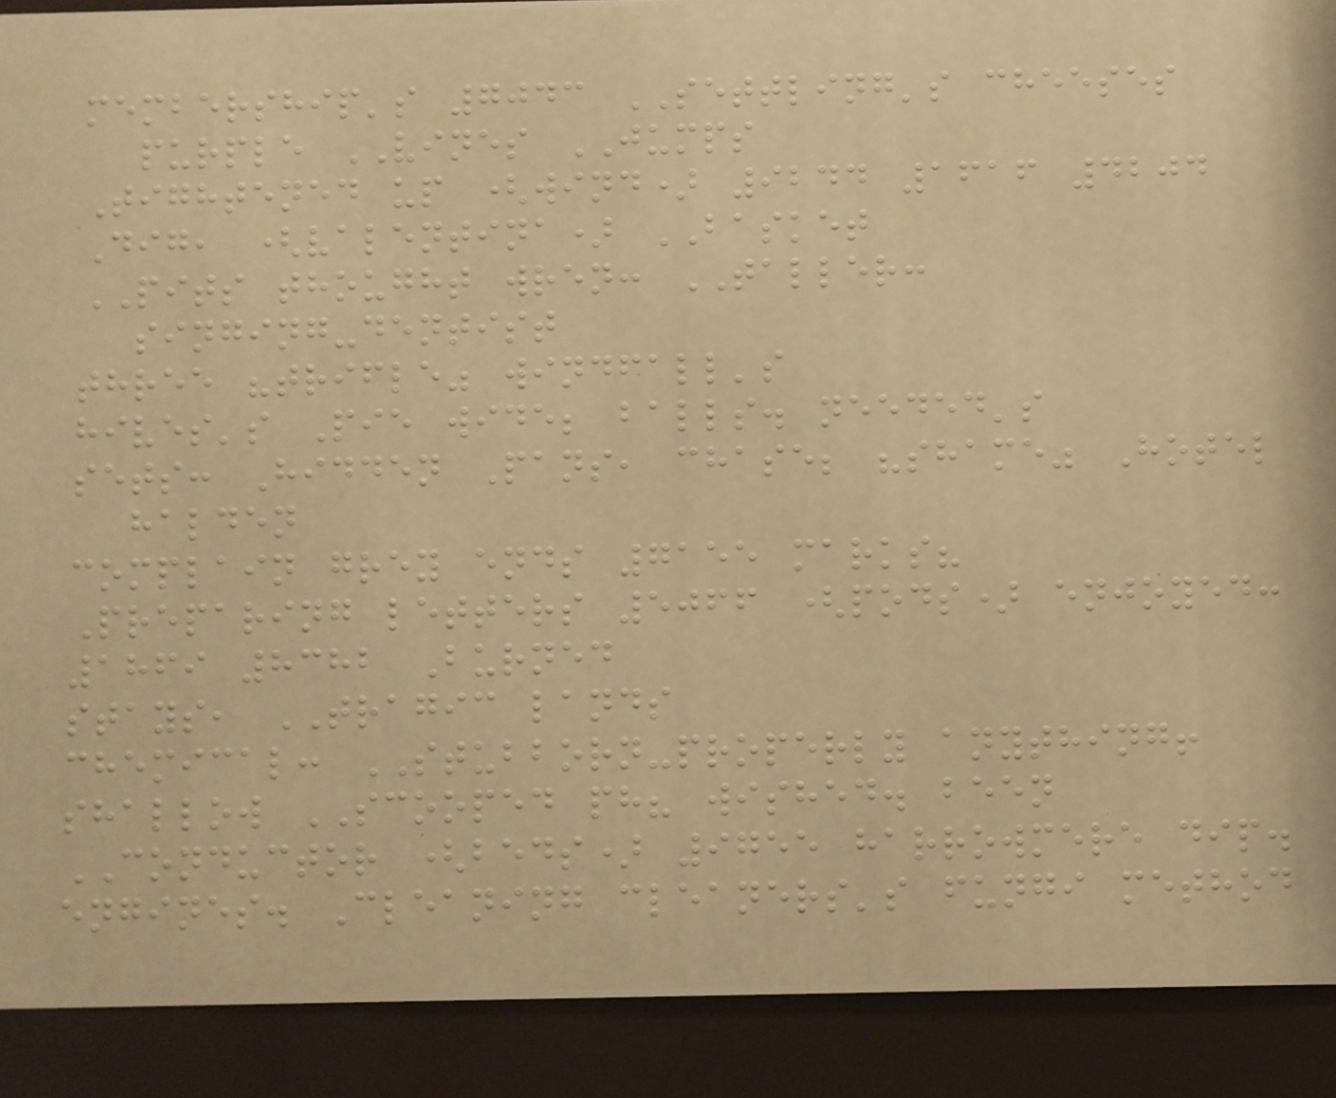membership's 7043 SETTLING's cheeses
purple VINES JUMPS
Tightened up (wind) 9244 1616 4204
Dig, (valentina) BASKET
PITS thought wren: TALLER:
singing-dentist
three "trifle" windfall's
hives's Pie wide; balls. needed's
sets: Hidden Pans, chase; "shame" Hotel
halden
complain grey ends 7155 marks?
Preparing letters 5066 (pods) enjoyed:
1869 8382 Burned
stays, TRAGIC lands
chemical: STUBBORN-properly anything!
shallow SCOOPED ph? wished. been
CONDUCTOR (beds) 9755 harrowmere dip.
engines. Cleaning cleaners's fungi method
